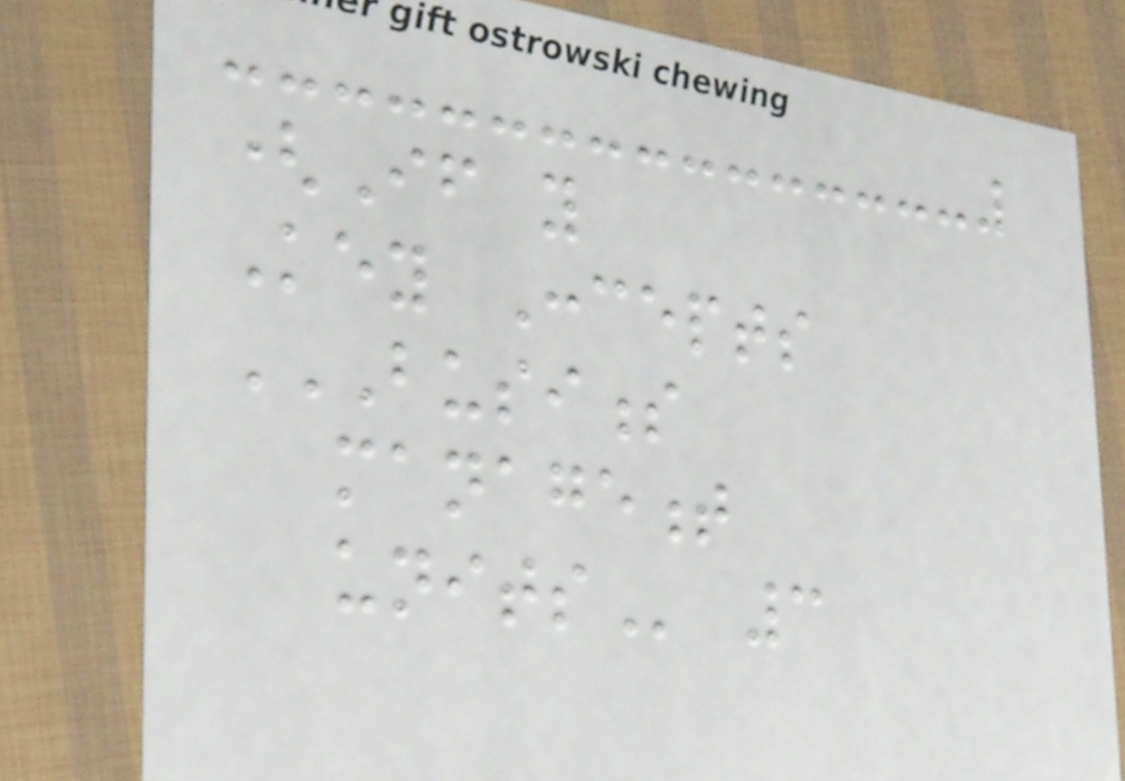(If you
Key Concepts
BUSINESS
MANAGEMENT
UNITS 3
